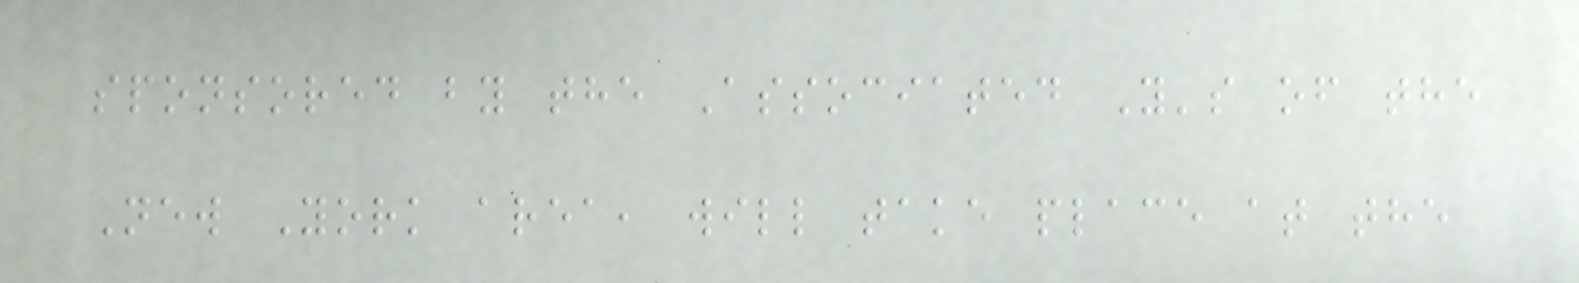sponsored by the Associated Y's of the
New York area, will take place at the
